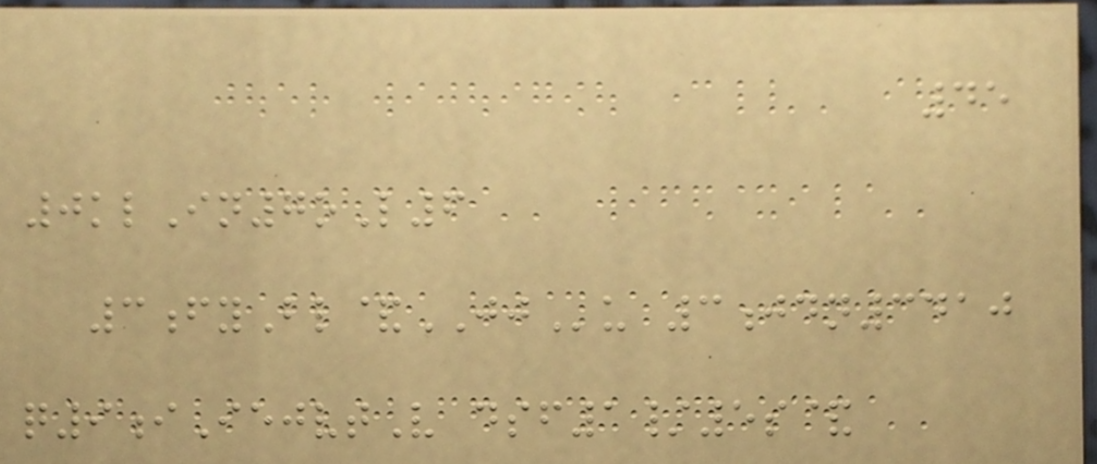45
0klIn7oL6
3fyBl&JJu 3jdn3410
q9iIejvtV dsf1/5s&
